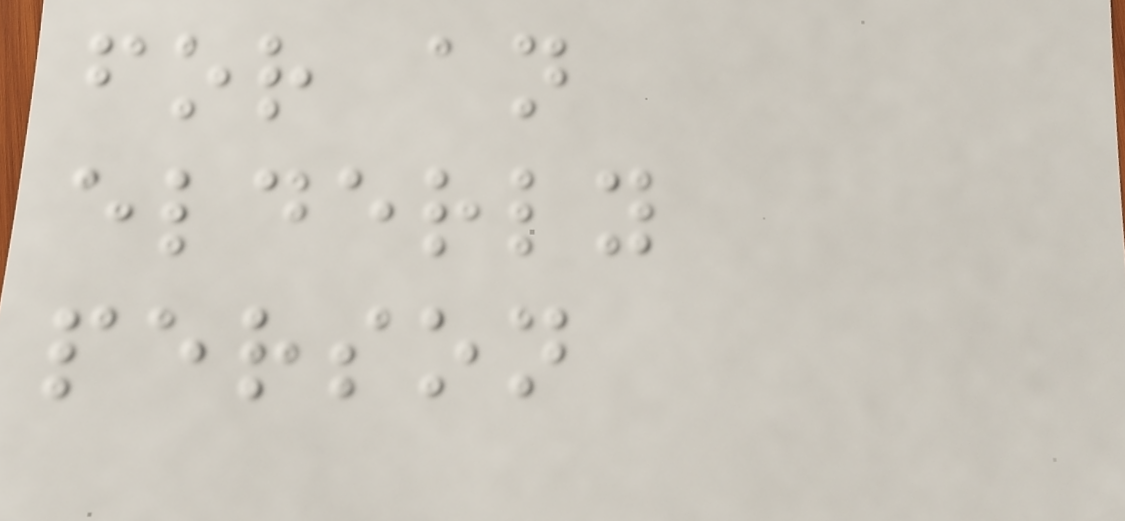for an
elderly
person
